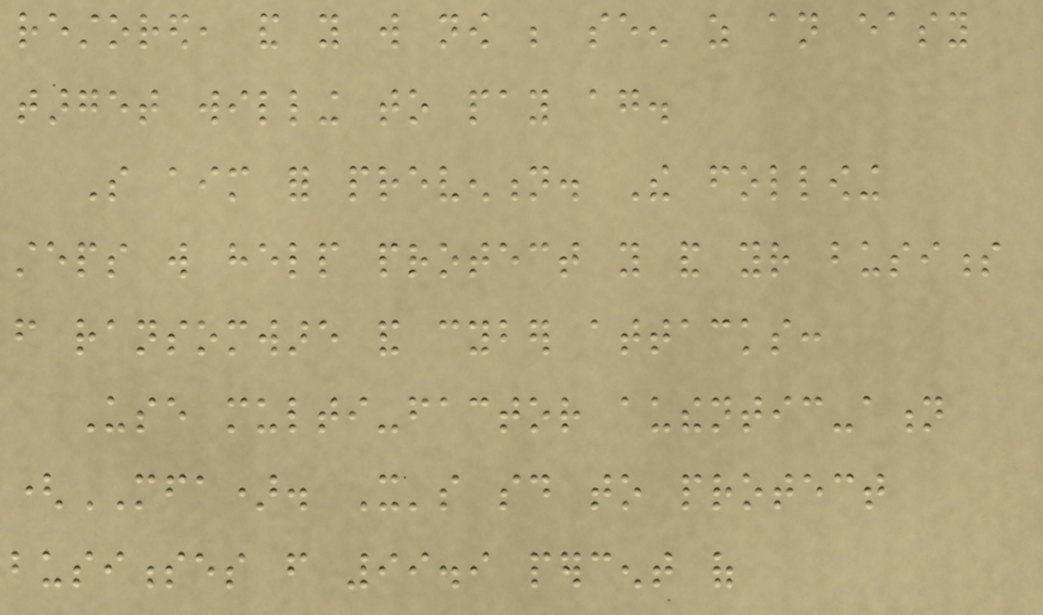restored, and you will now be seen as an easy
target willing to pay again.
So aim for prevention. The following
steps will help protect you and your business
from ransomware and cyber attacks:
Use multi-factor authentic-ation
(MFA). It's said to protect
businesses from 99.9 percent of
